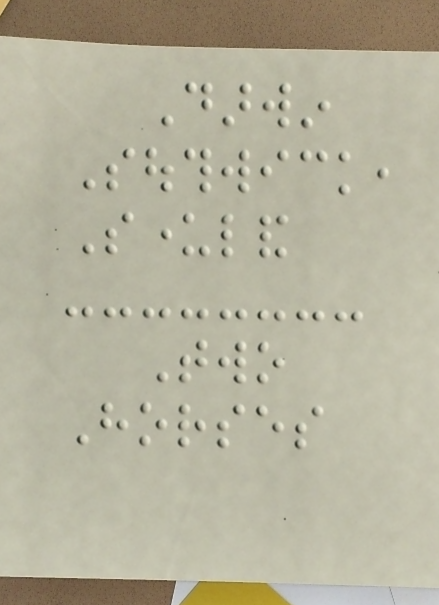Darwin
Southwick,
Sunderland
Two
Horses
